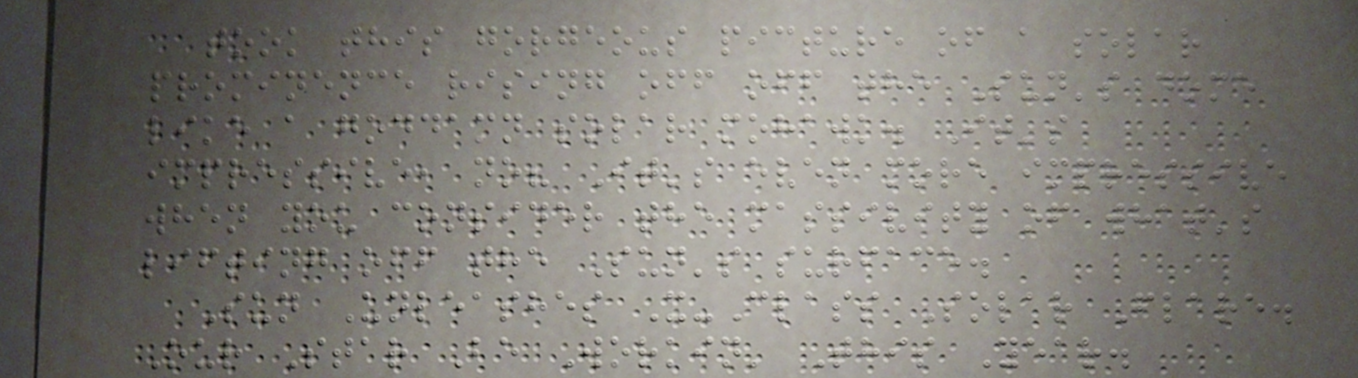took this gorgeous picture of a solar
prominence rising off off the Sun's dome
like a goddamn solar mohawk. It's
impressive, no? It's even more impressive
when you consider the massivity of what's
lifting off the Sun's surface.
Sun Unleashes X-Class Solar Flare.
Our Star Be Workin' This Year.
